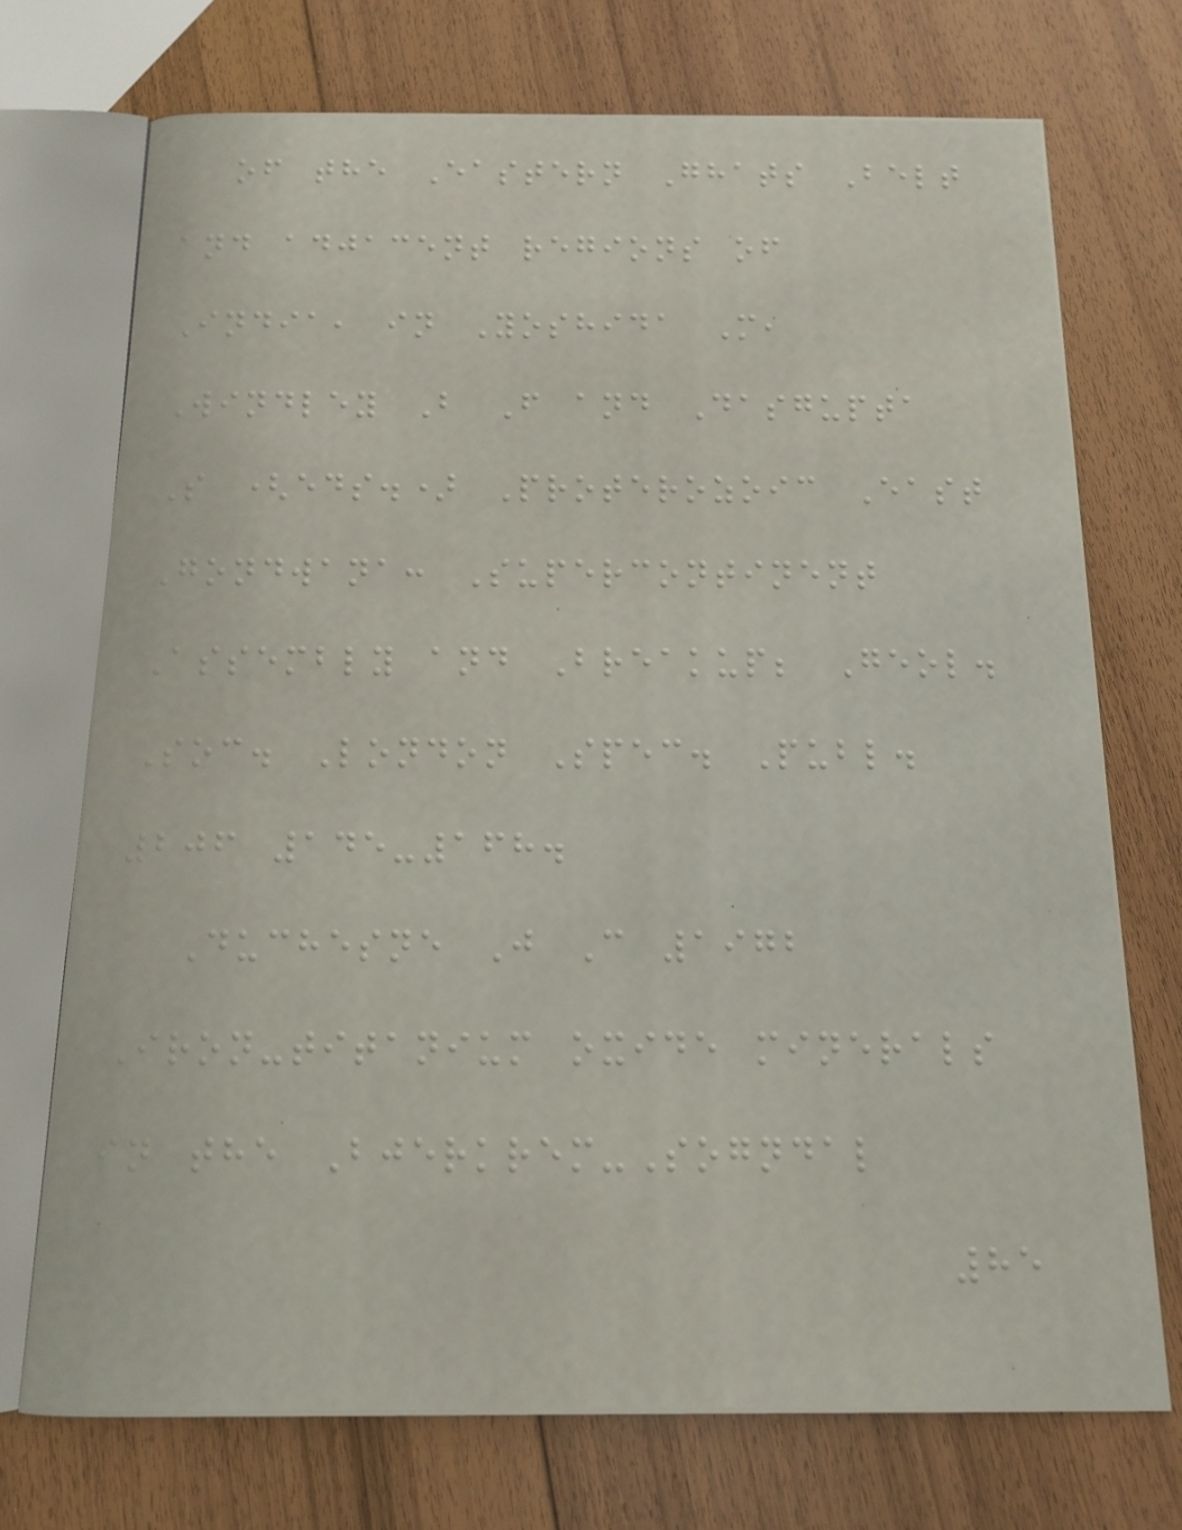of the Eastern Ghats Belt
and adjacent regions of
India, in Yoshida M,
Windley B F and Dasgupta
S (eds.) Proterozoic East
Gondwana: Supercontinent
Assembly and Breakup; Geol.
Soc. London Spec. Publ.
206 145-168.
Duchesne J C 1972
Iron-titanium oxide minerals
in the Bjerkrem-Sogndal
85
